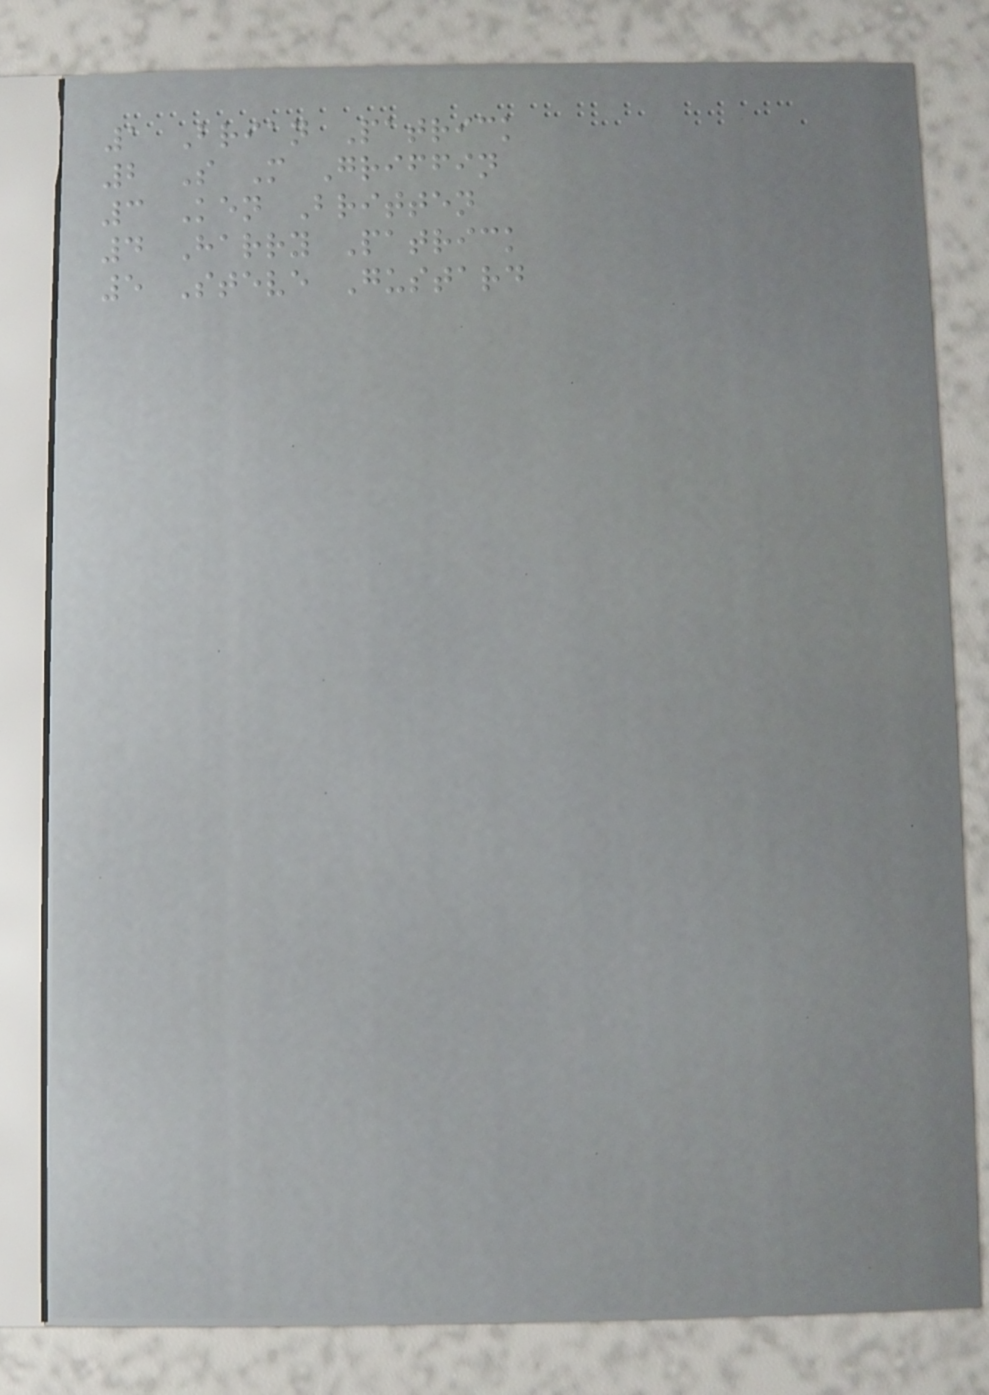1 Brian Patrick
2 S M Griffin
3 Ken Britten
4 Harry Patrick
5 Steve Gustard
